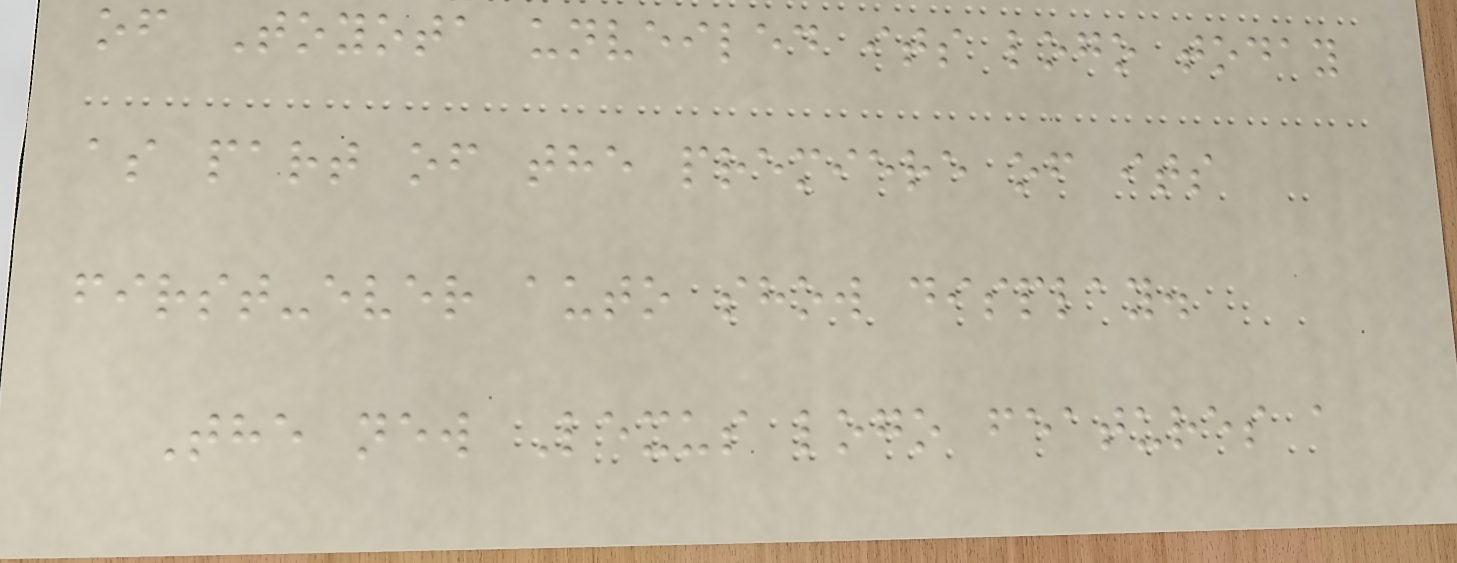of Toyota unveiled its logo today
as part of the premiere of its
first-ever auto show display.
The new Lexus logo features a
